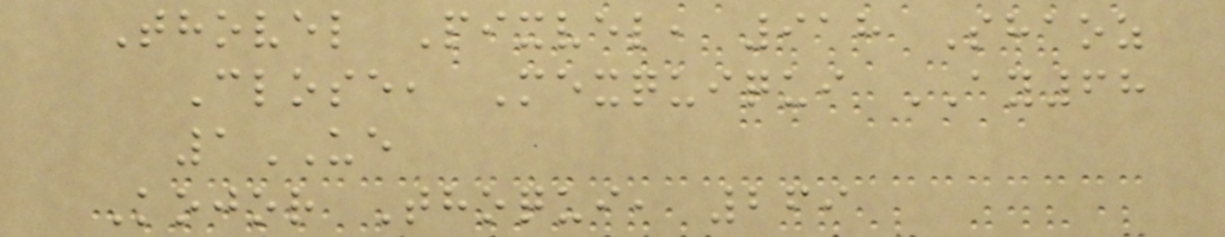Thovel Pixvel, 918 Shaoz
Close, Mexquiqui AY68
1UE
Kojor Thoqui, 269
